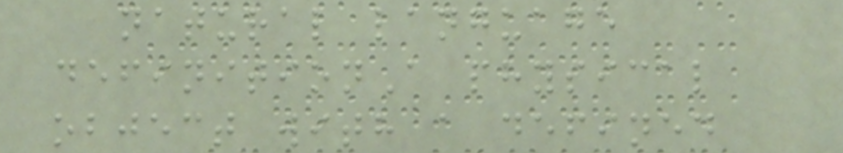natural language
definitionA physical
object with a defined
